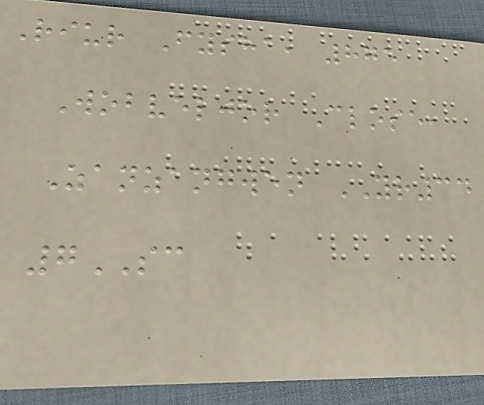Riur Fysha, 875
Wobveljor Close,
Zanzangwen YR34
7SC
